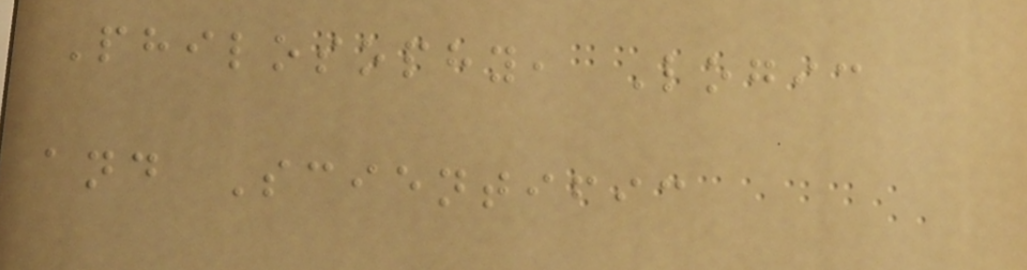Philosophy, Logic
and Scientific
